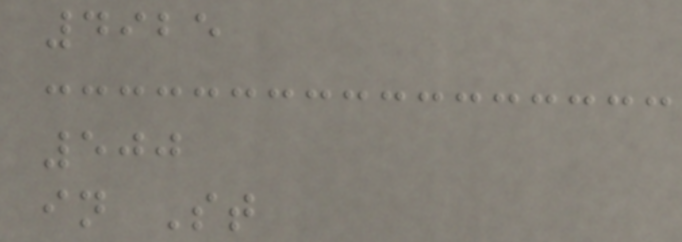4925
500
in St
